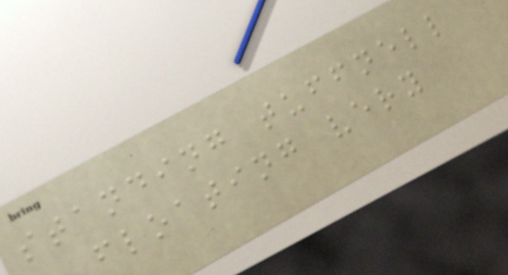standing tuffnell
floating very
